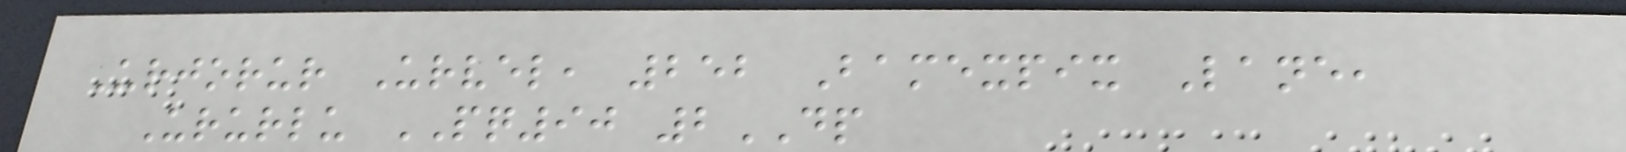Urjorur Urvel, 252 Bamexpix Lane,
Ururlu PQ90 2DP
